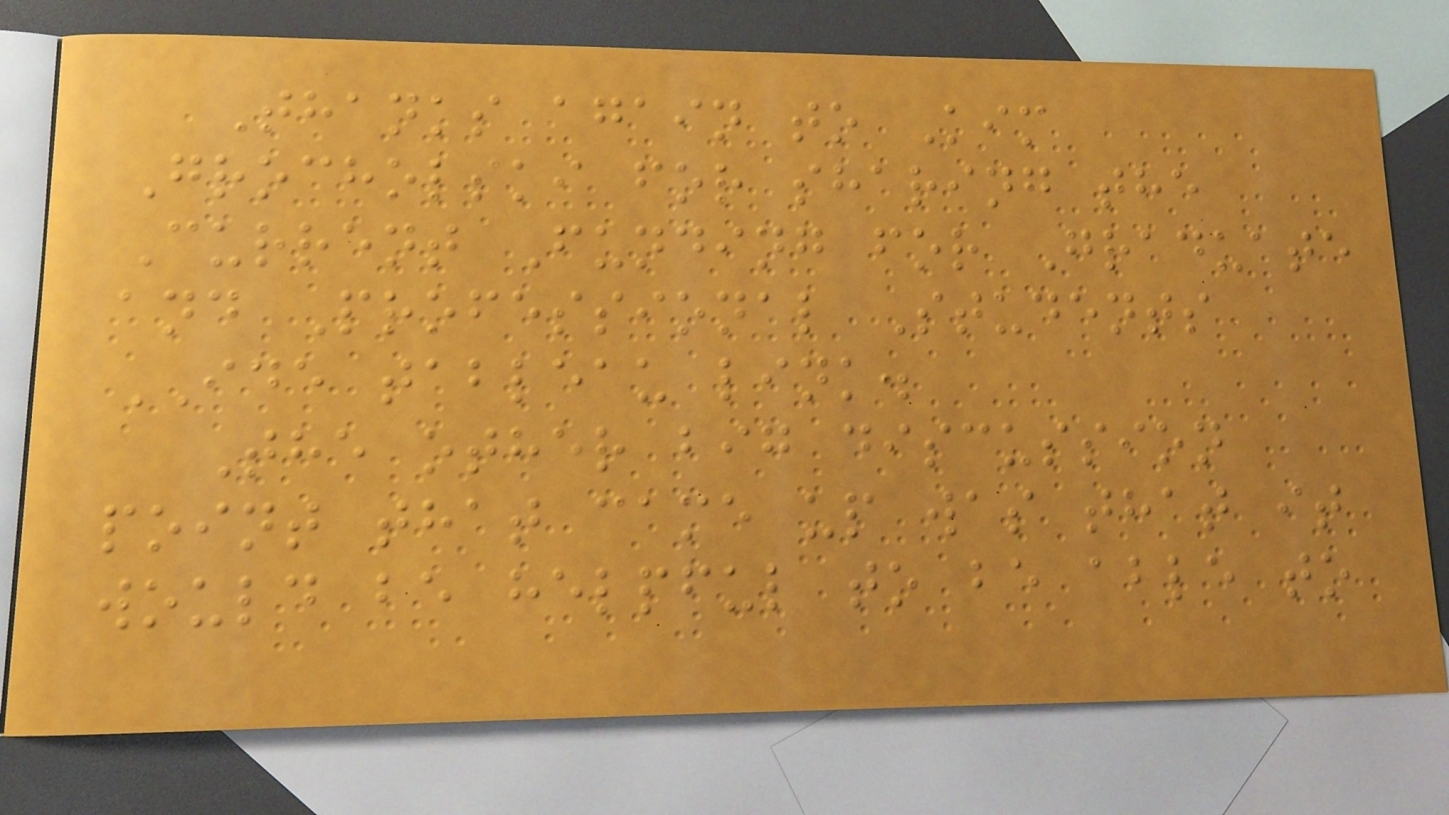Thanks again to Kim
Grocholski for sharing the
Current Funding for Graduate
and Professional Students
IDE tableau link.
The other big discussion
point that came up was that it
would be helpful to be able to
